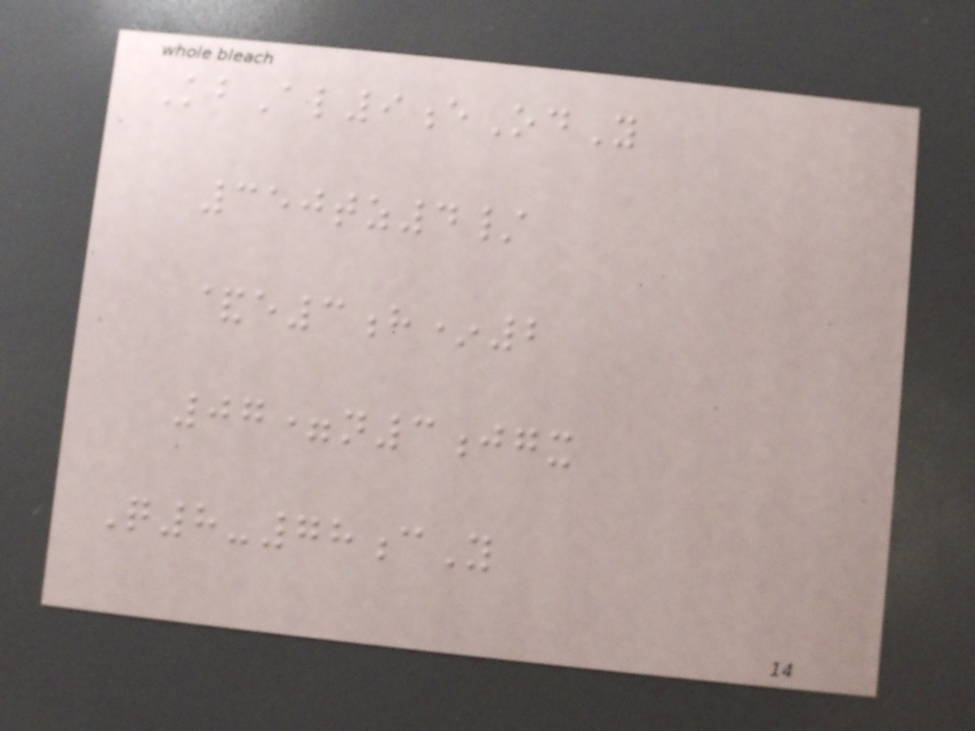KbAl9eOdY
350tz4/
&e3h*2
07=n3jgx
Q8-78cY
